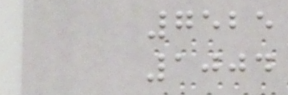7525
1004
